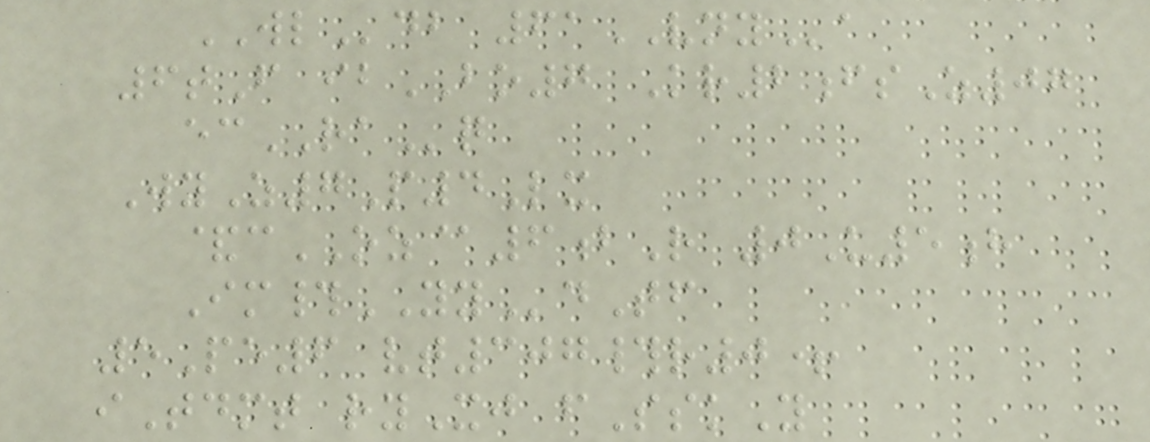WLdb 61VNYa
6tF ibBO7 Kr2fsZ07
ecRAq
WyZ7P4Lx
&cOZ@6bR 0U5h
Im#YYdTf
5Pe6 vt307#r0+
iTdmt ryXj fSskY
